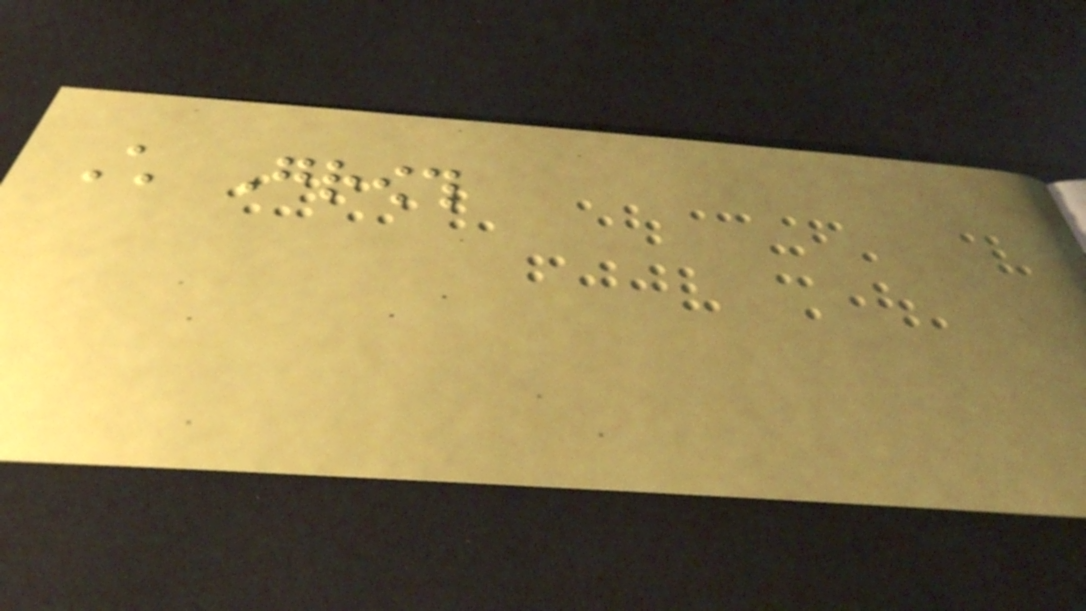Child Growth
